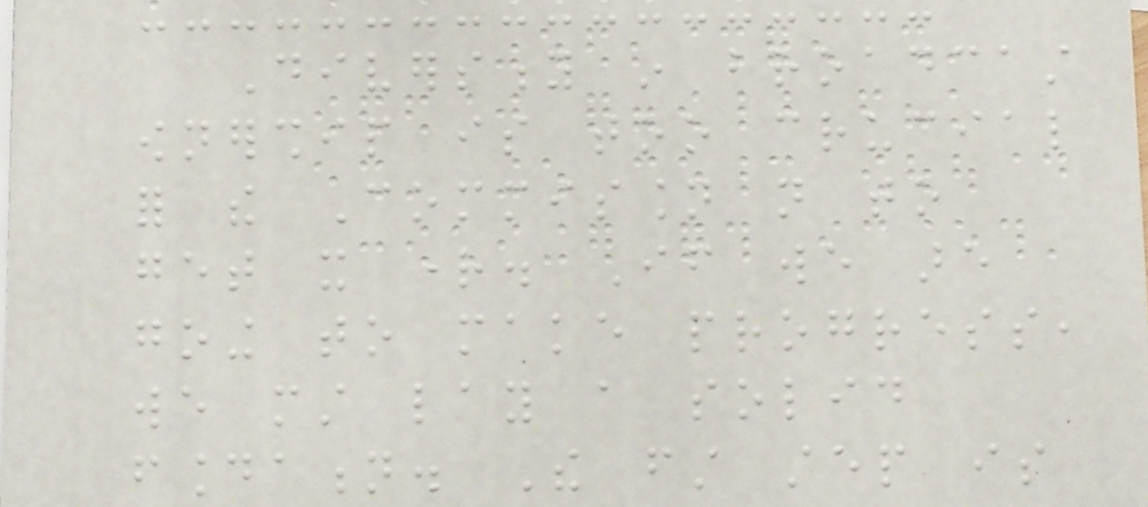Diversity in broadcast
ownership is too crucial
for the Commission not to
get it right. If we are
going to make progress,
we must lay a solid
foundation. The first step is
